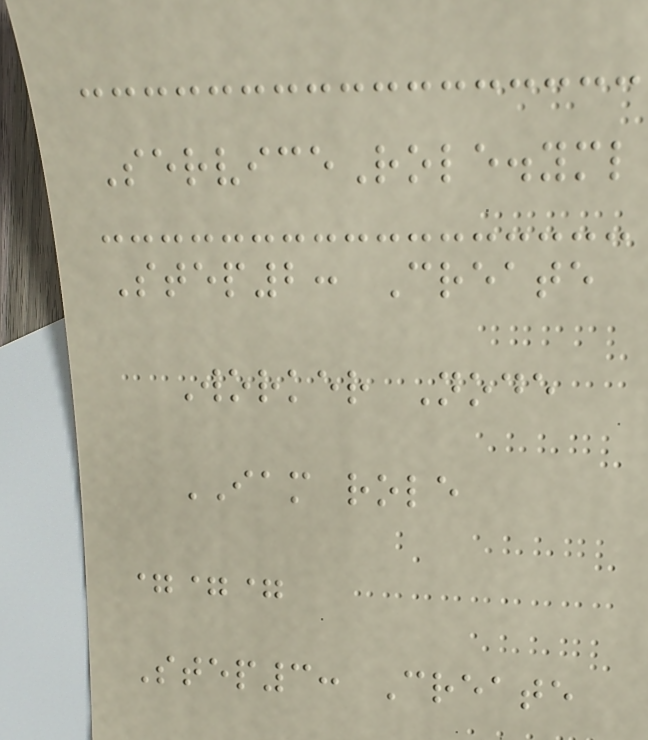ServiceRole.yml
Step2: Create
Worker Node
IAM role
===
Step3: Create
